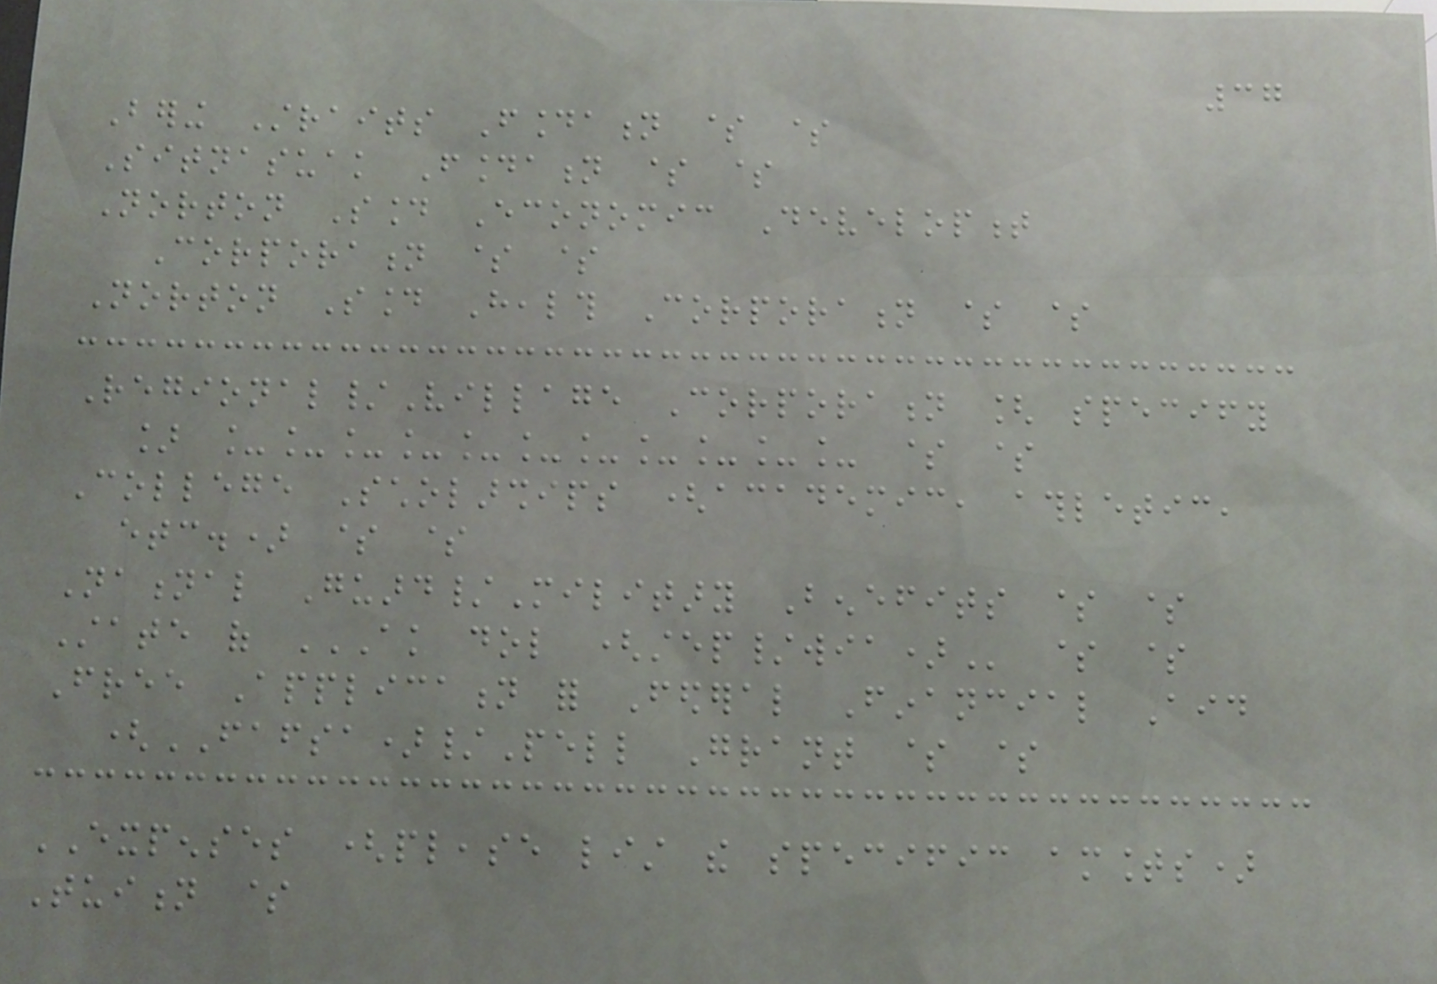37
Bering Straits Foundation $ $
Sitnasuak Foundation $ $
Norton Sound Economic Development
Corporation $ $
Norton Sound Health Corporation $ $
Regional/Village Corporation [ specify
] ___________ $ $
College Scholarships (academic, athletic,
etc.) $ $
National Guard/Military Benefits $ $
State of AK DOL (STEP/WIA) $ $
Free Application for Federal Financial Aid
(FAFSA)/Pell Grant $ $
EXPENSES (please list the specific amounts)
Tuition $
